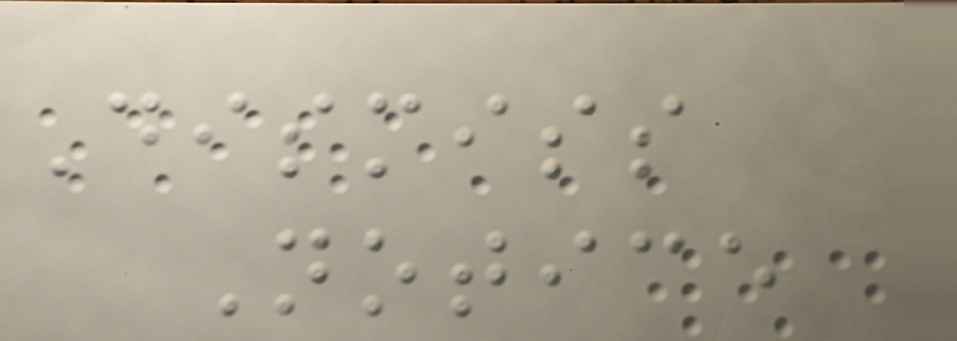Dismiss
Notice
